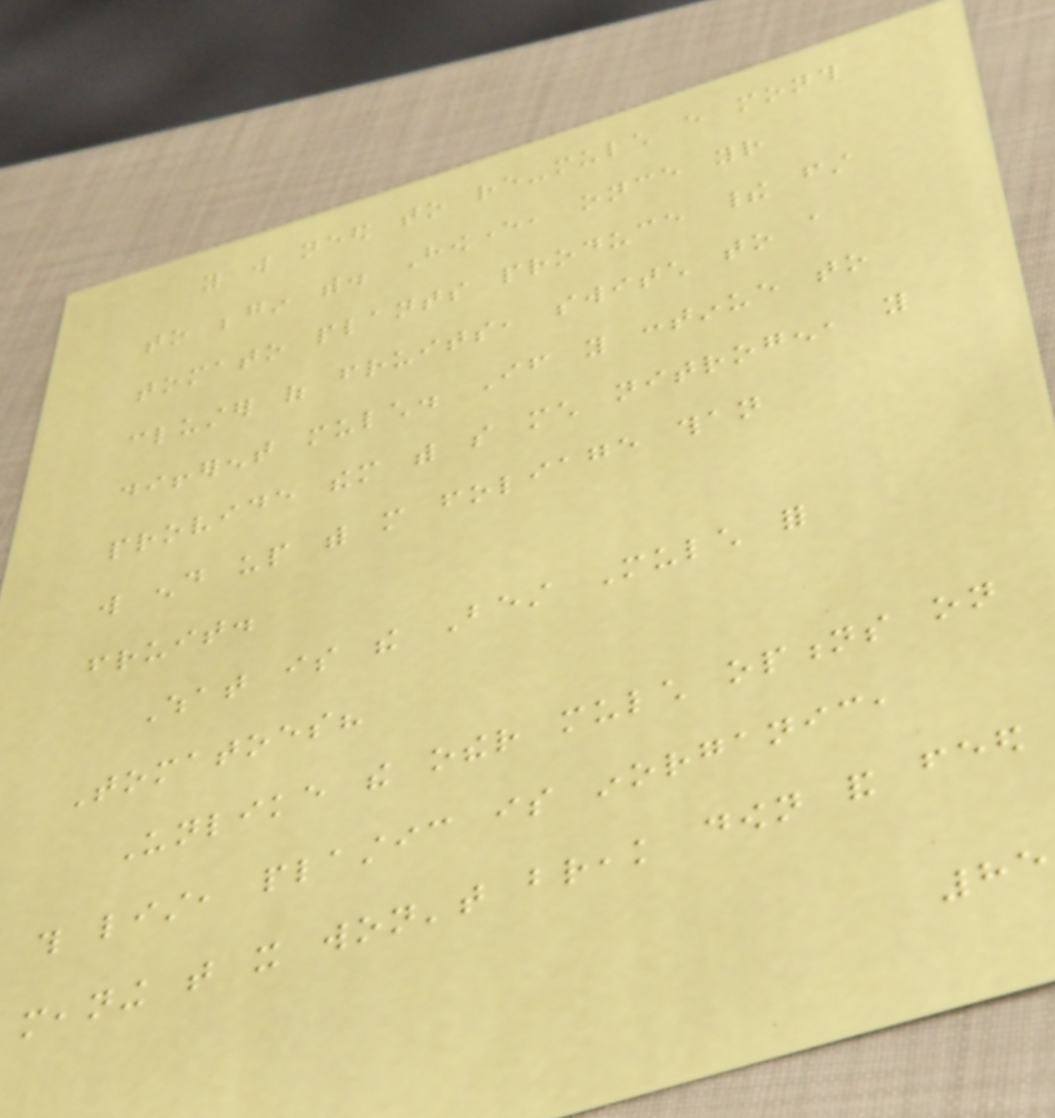you will need to re-mulch every month
to begin with. However, once your
tomato plants produce their first
cluster of fruits, switch to a
different mulch. If you continue to
provide them with so much nitrogen, you
will end up with more foliage than
fruit.
What is the Best Mulch for
Tomatoes?
Unlike the other mulch options on
this list, plastic is inorganic,
meaning that it won't break down and feed
85
